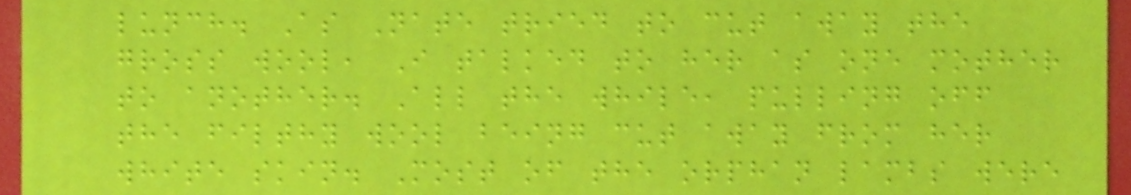lunch. As Nate tried to cut away the
gross wool, I talked to her as one mother
to another. All the while, pulling off
the filthy wool being cut away from her
white skin. Most of the orphan lambs were
